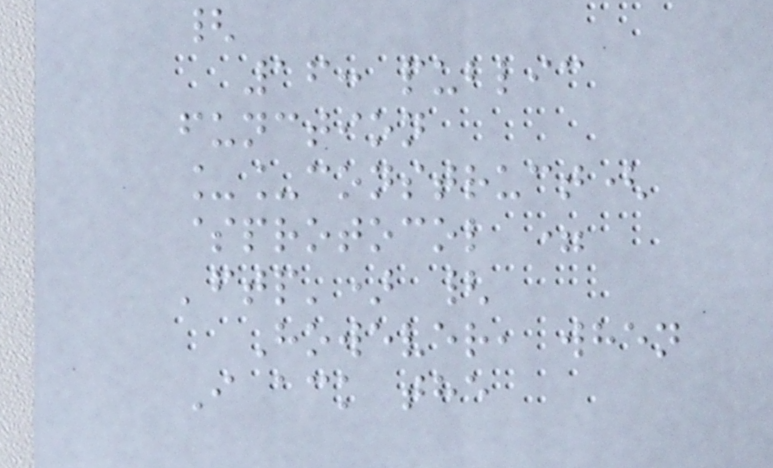{
16: public
function
__construct(
$protocol =
'ftp') {
However, when
I ack the
